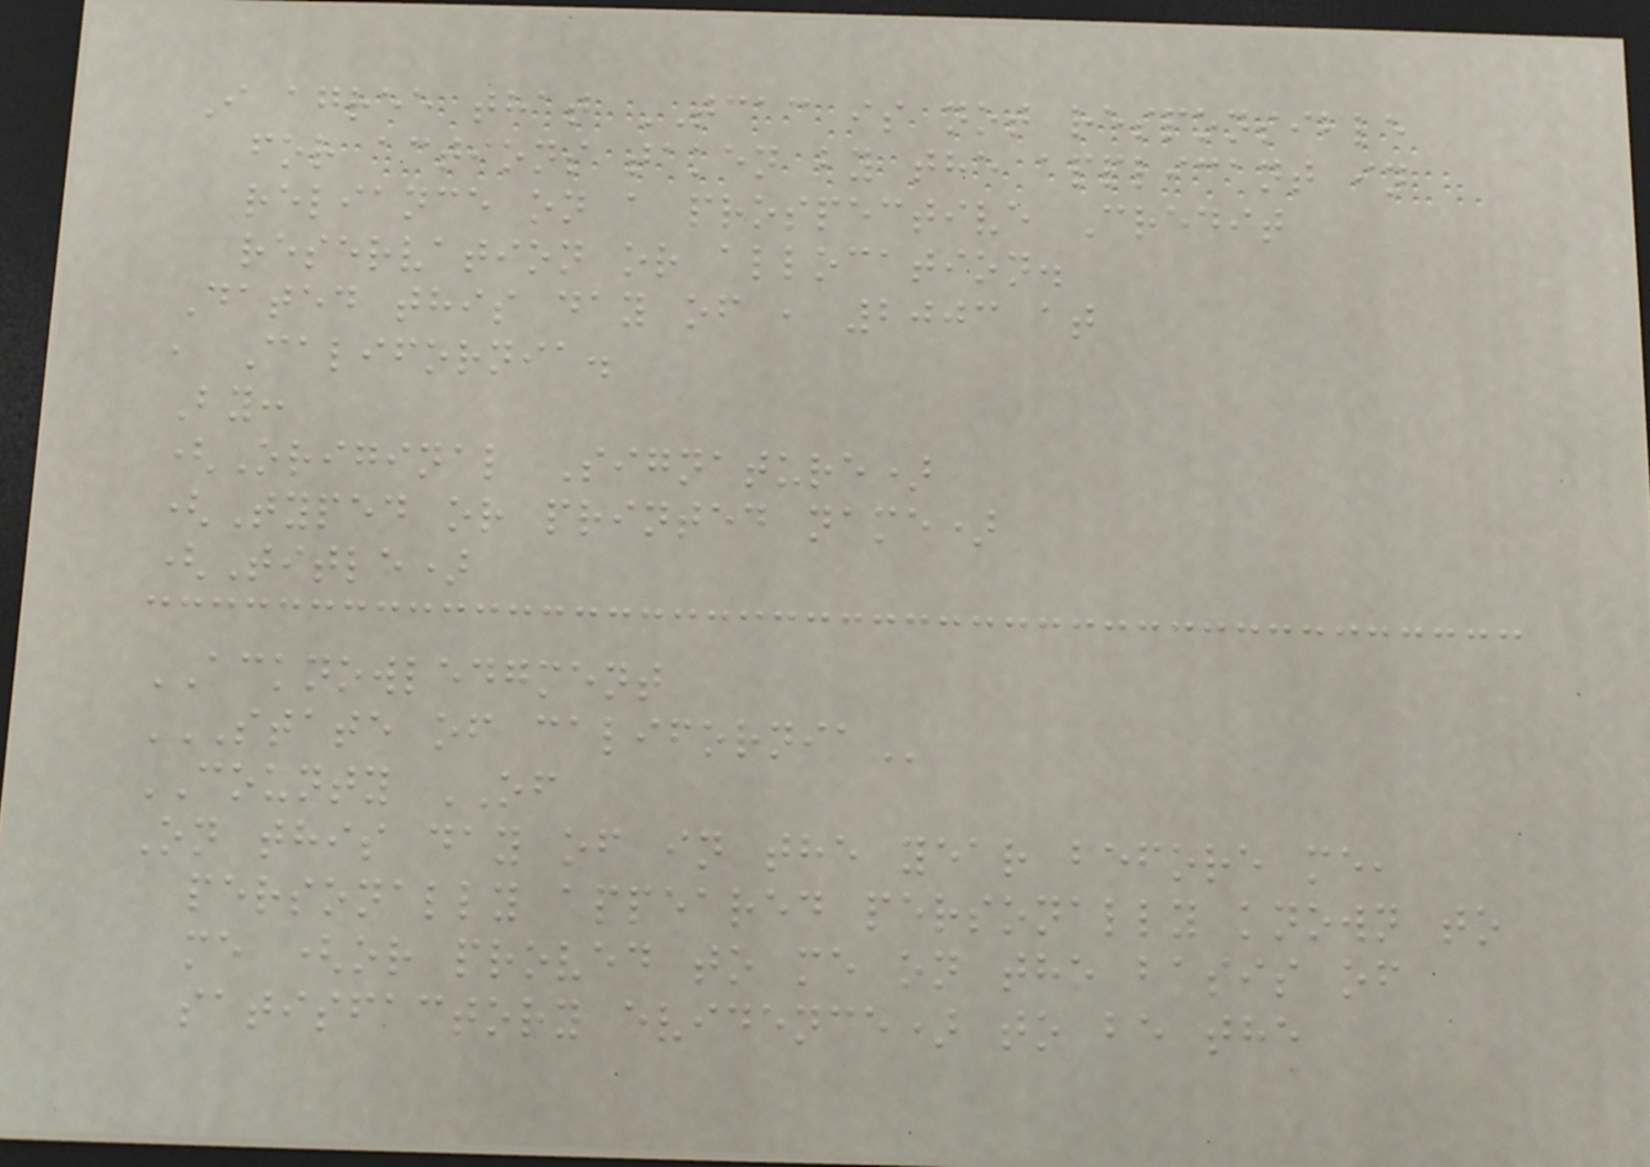I agree that TCAC is not responsible
for actions taken by the applicant in
reliance on a prospective Credit
reservation or allocation.
Dated this day of , 2003 at
, California.
By:
(Original Signature)
(Typed or printed name)
(Title)
ACKNOWLEDGMENT
STATE OF CALIFORNIA
COUNTY OF
On this day of in the year before me,
personally appeared personally known to
me (or proved to me on the basis of
satisfactory evidence) to be the
